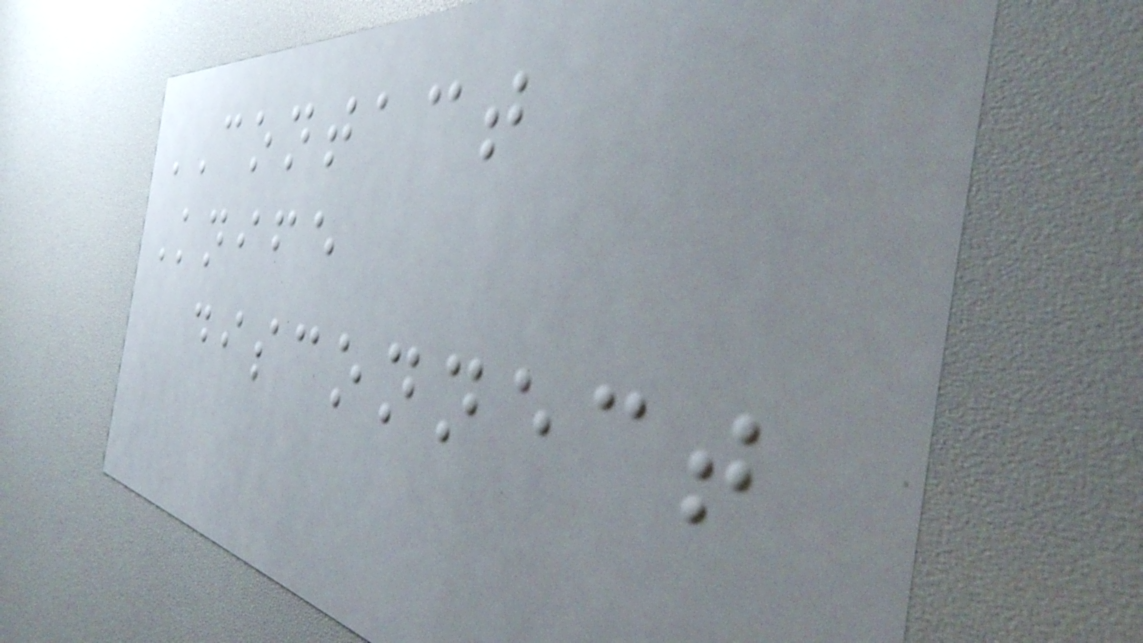CONTACT
Knife
disconnect
